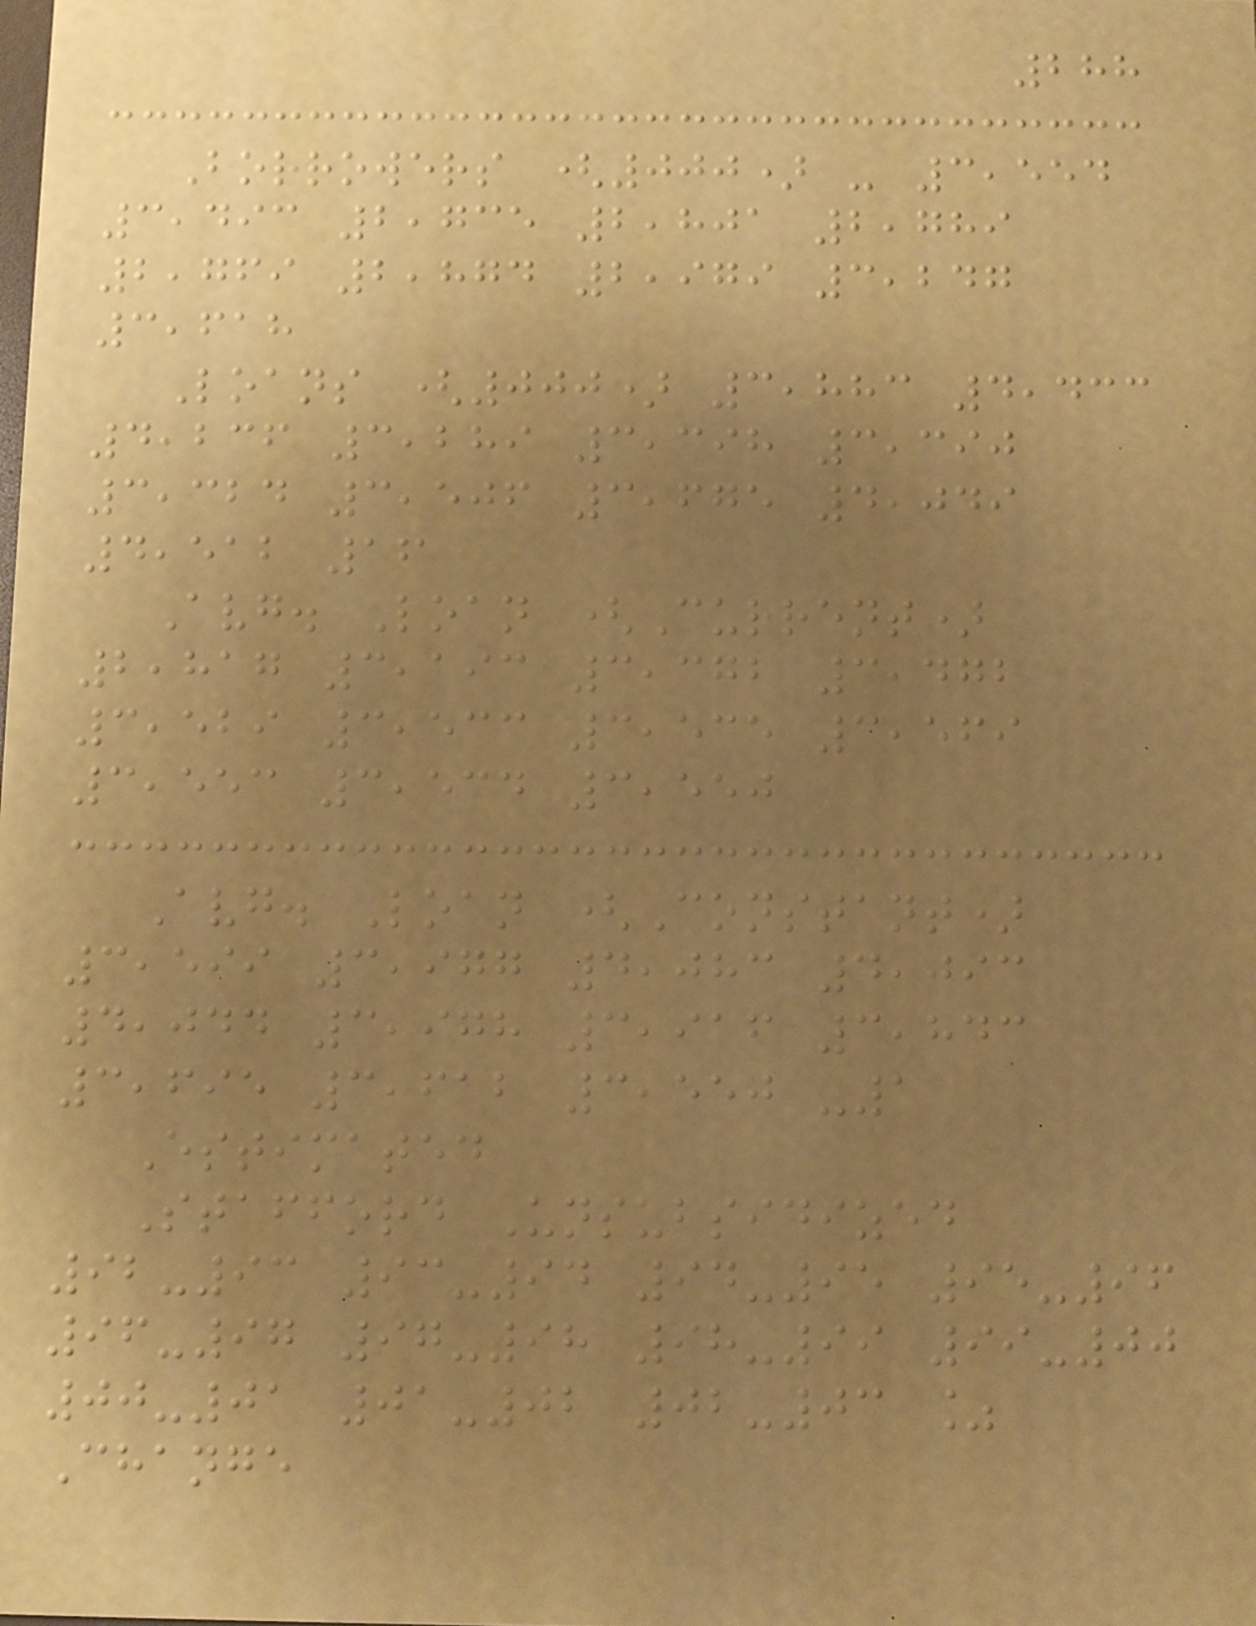288
Borrowers (000) - 3,554
3,493 2,735 2,801 2,789
2,769 2,874 2,979 3,247
3,618
Loans (000) 3,883 4,433
4,236 3,289 3,398 3,390
3,324 3,506 3,675 4,049
4,512 16
Avg. Loan (Current)
2,817 3,193 3,372 3,472
3,529 3,533 3,535 3,569
3,553 3,534 3,550
Avg. Loan (Constant)
3,599 3,977 4,083 4,093
4,044 3,978 3,916 3,843
3,695 3,612 3,550 -1
Estimated
Stafford Unsubsidized
92-93 93-94 94-95 95-96
96-97 97-98 98-99 99-00
00-01 01-02 02-03 %
Change
